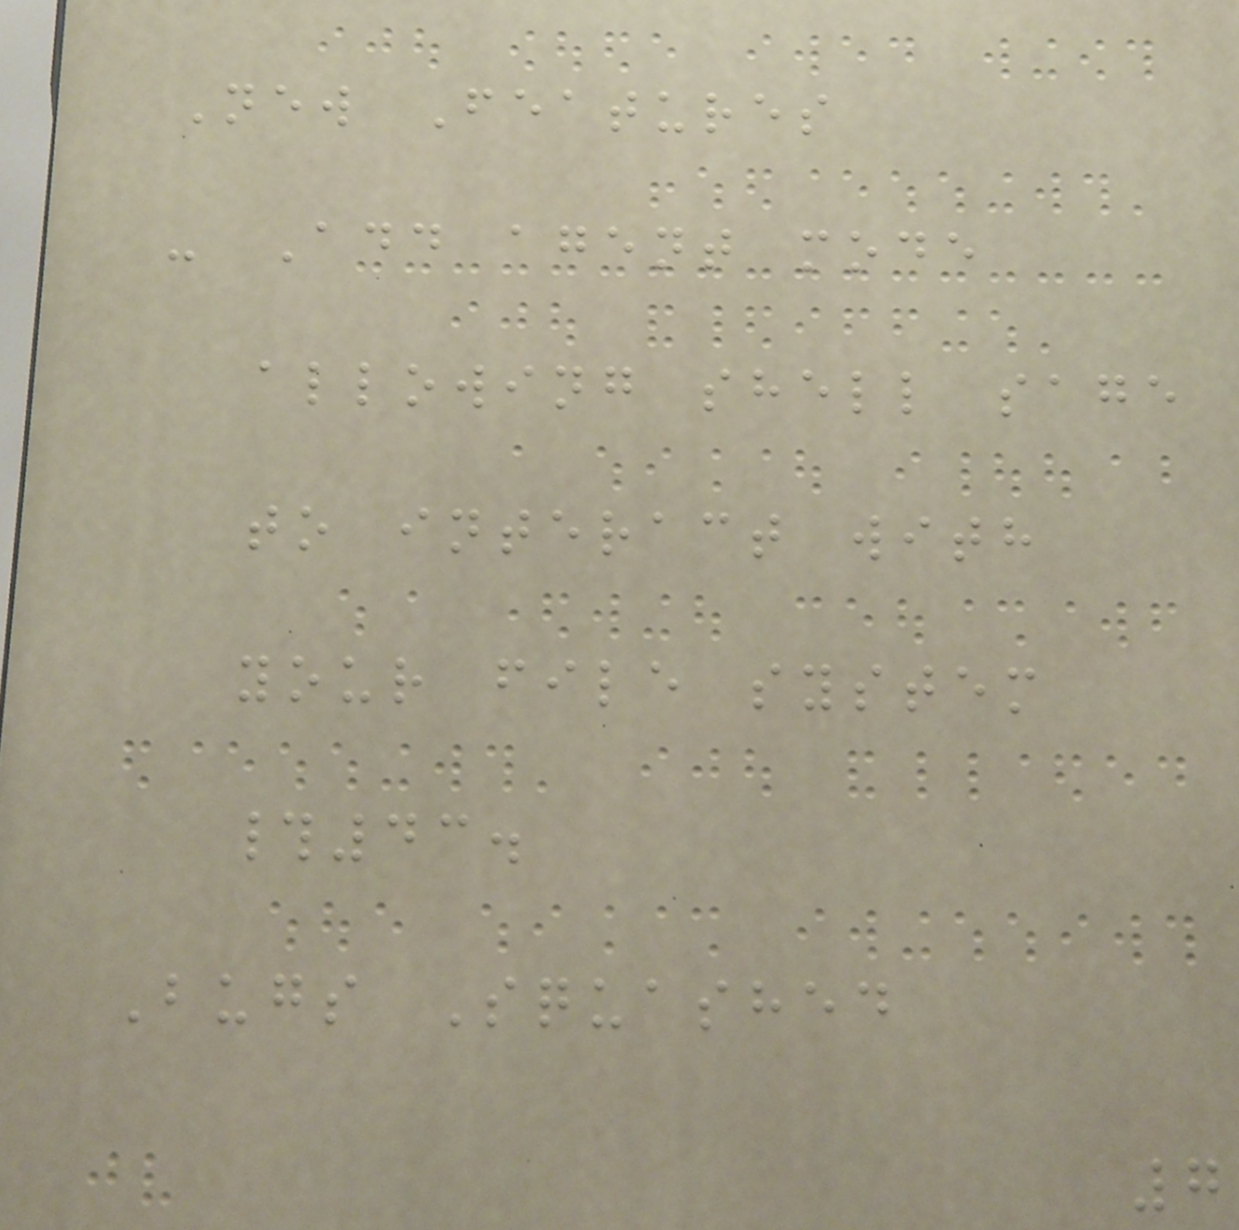New Features
- Add agent mode
allowing shell sage
to interact with
your file system
#43.
Bugs Squashed
7
